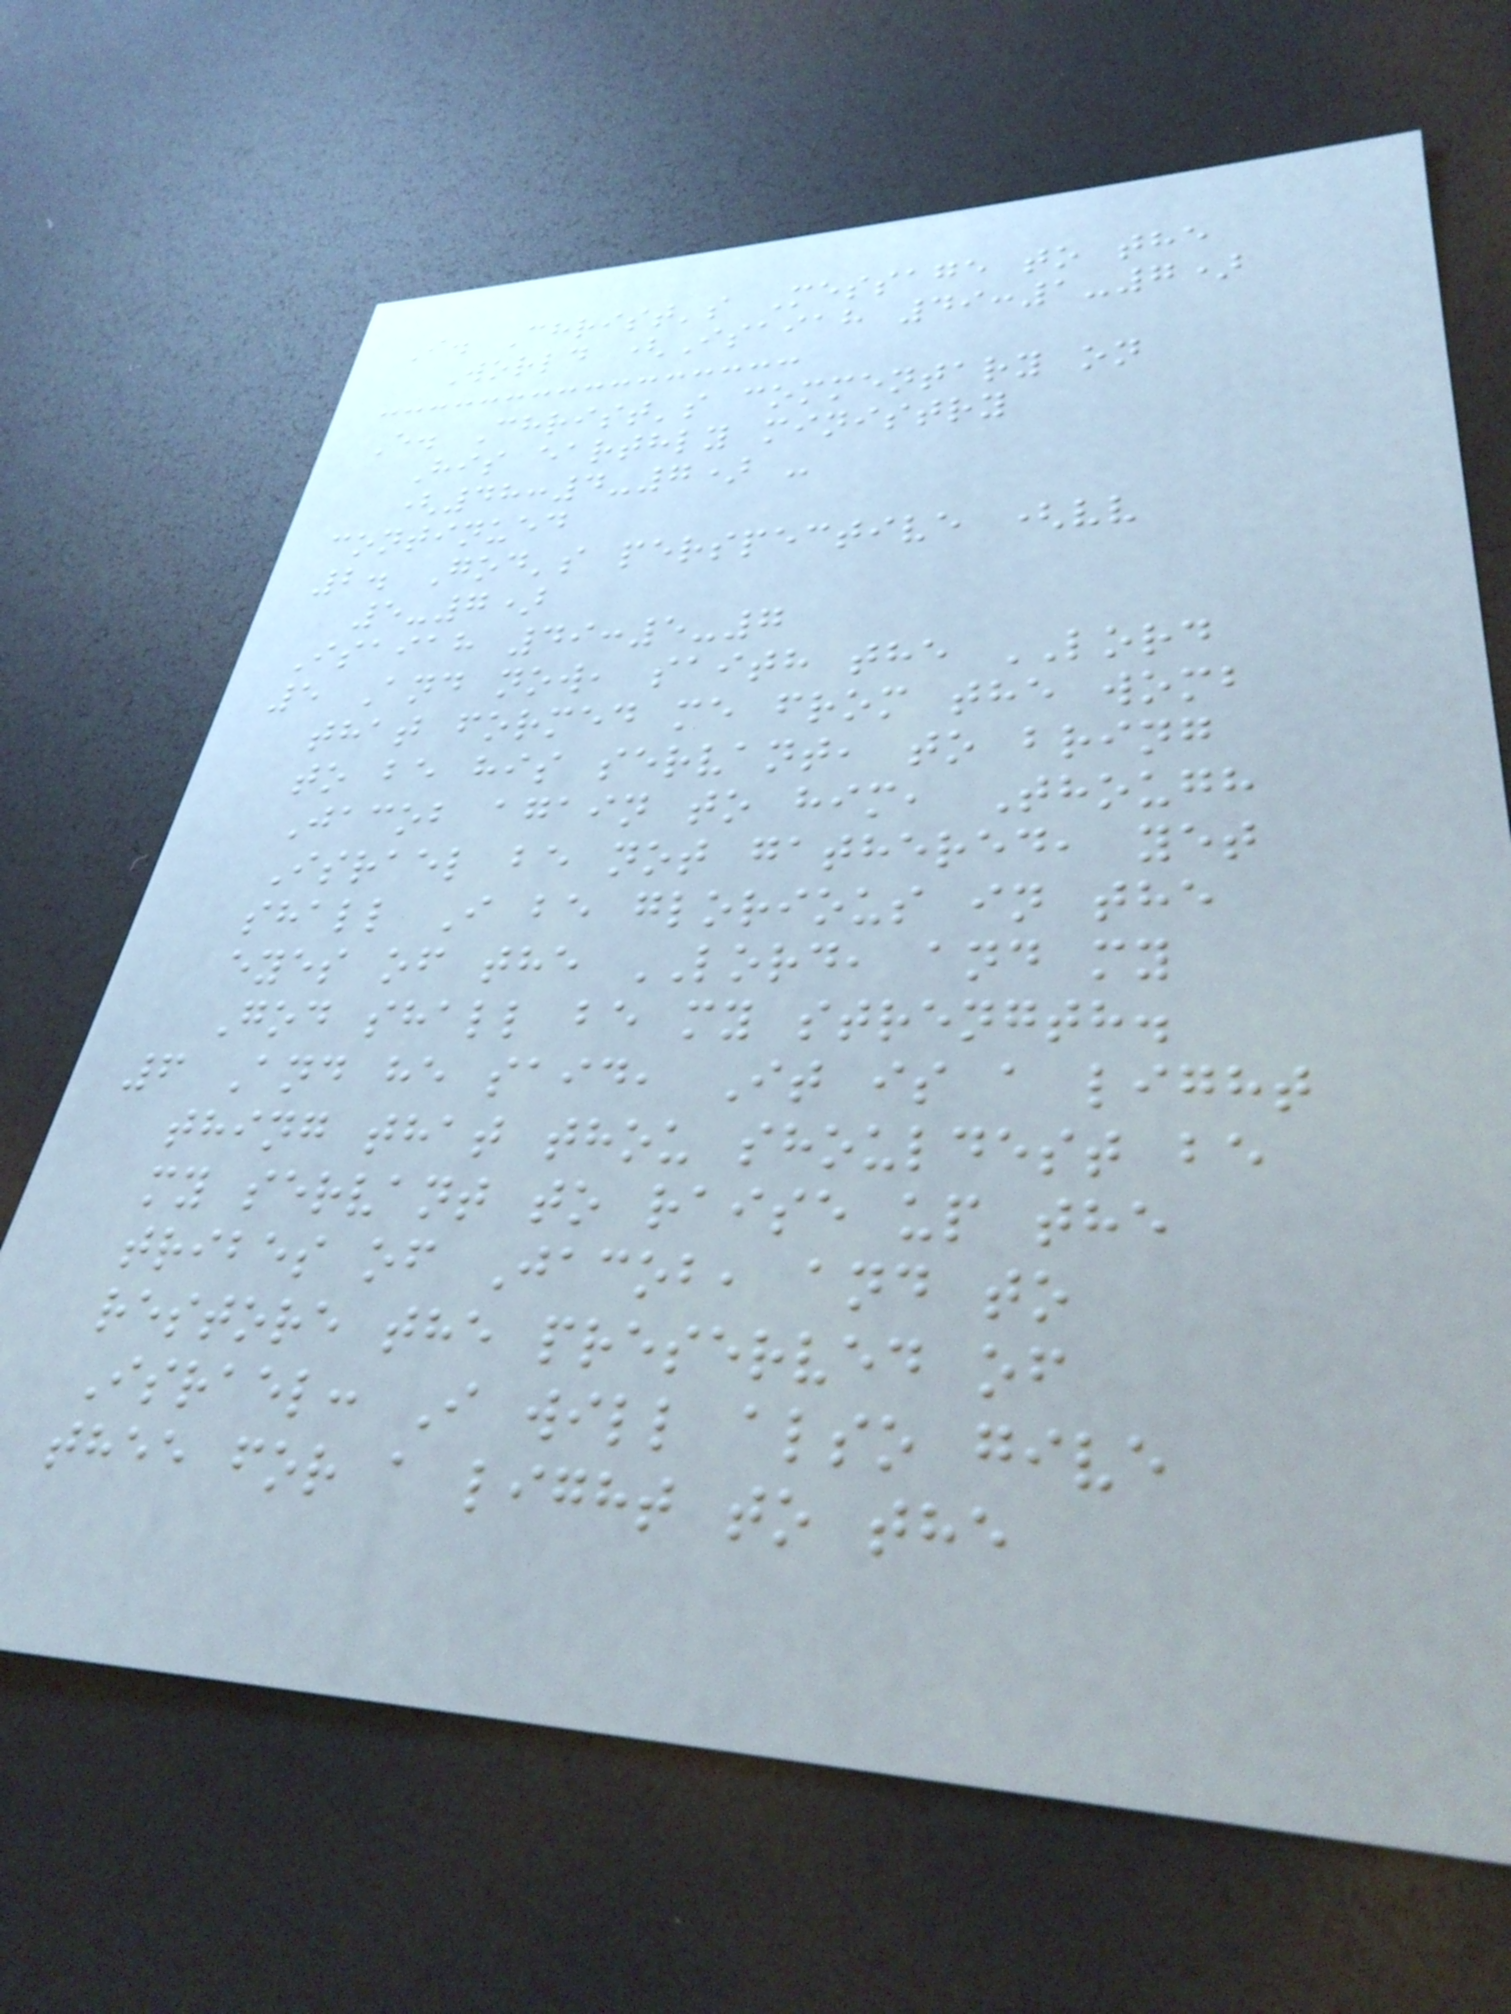I. Christ's Message to the
World (Isaiah 49:1-7)
E. Christ's commentary on
His earthly ministry
(48:4-7) -
continued
2. God's perspective (vv
5-7)
Isaiah 49:5-7
5 And now, saith the LORD
that formed me from the womb
to be his servant, to bring
Jacob again to him, Though
Israel be not gathered, yet
shall I be glorious in the
eyes of the LORD, and my
God shall be my strength.
6 And he said, It is a light
thing that thou shouldest be
my servant to raise up the
tribes of Jacob, and to
restore the preserved of
Israel: I will also give
thee for a light to the
